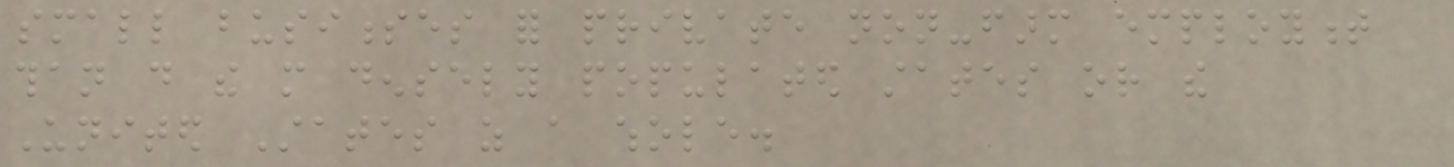small businesses for private non-farm employment
than do the more densely populated states or the
United States as a whole.
